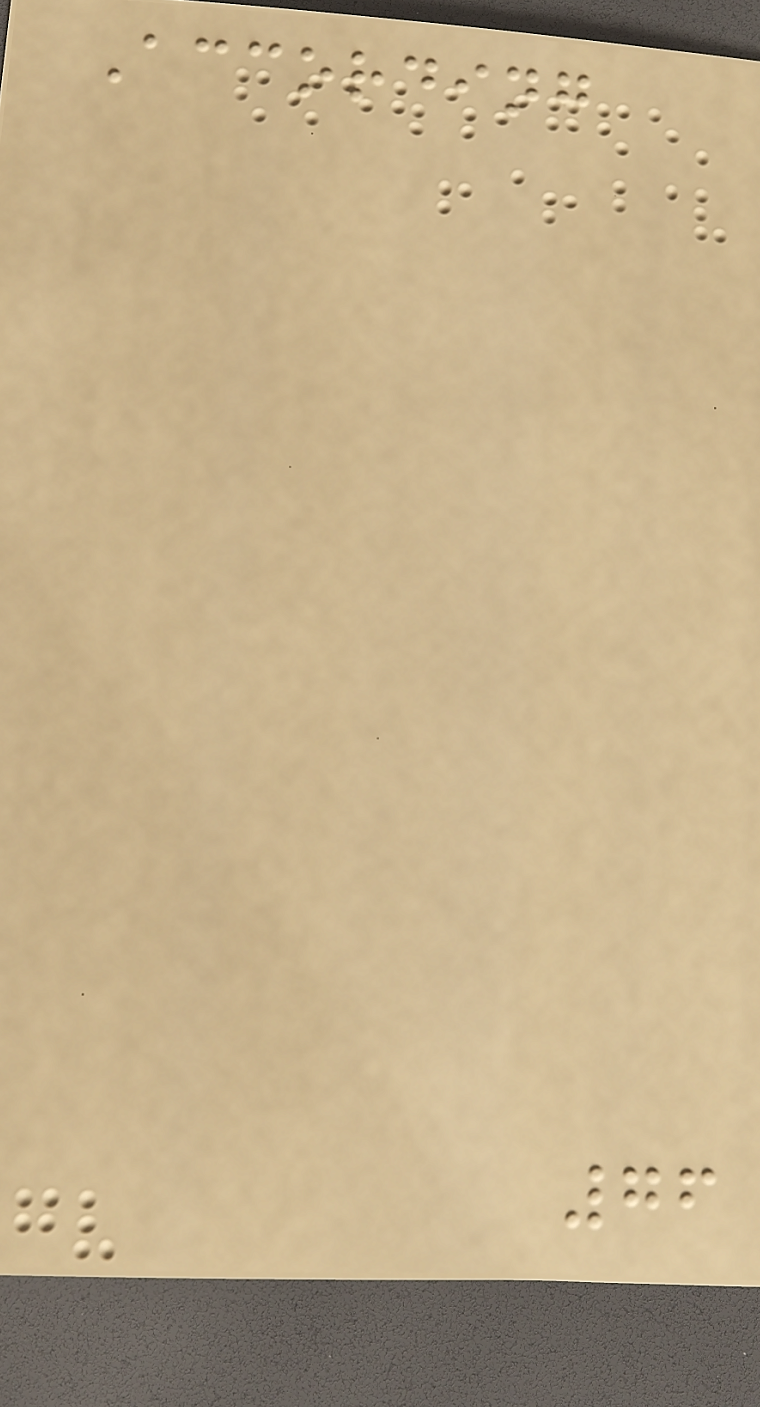According
76
